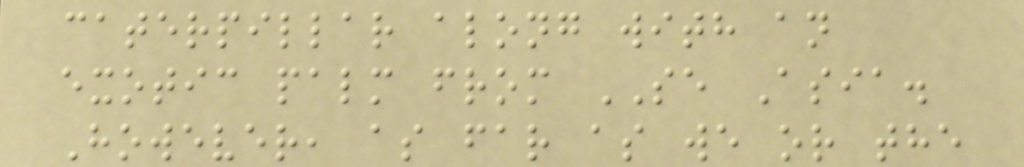caterpillar along with an
exotic palm from SE Asia.
However, as far as we or the
